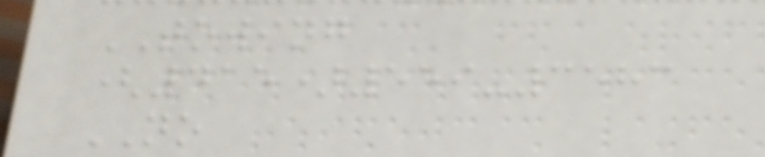TOWING
(415)559-3583
NO
